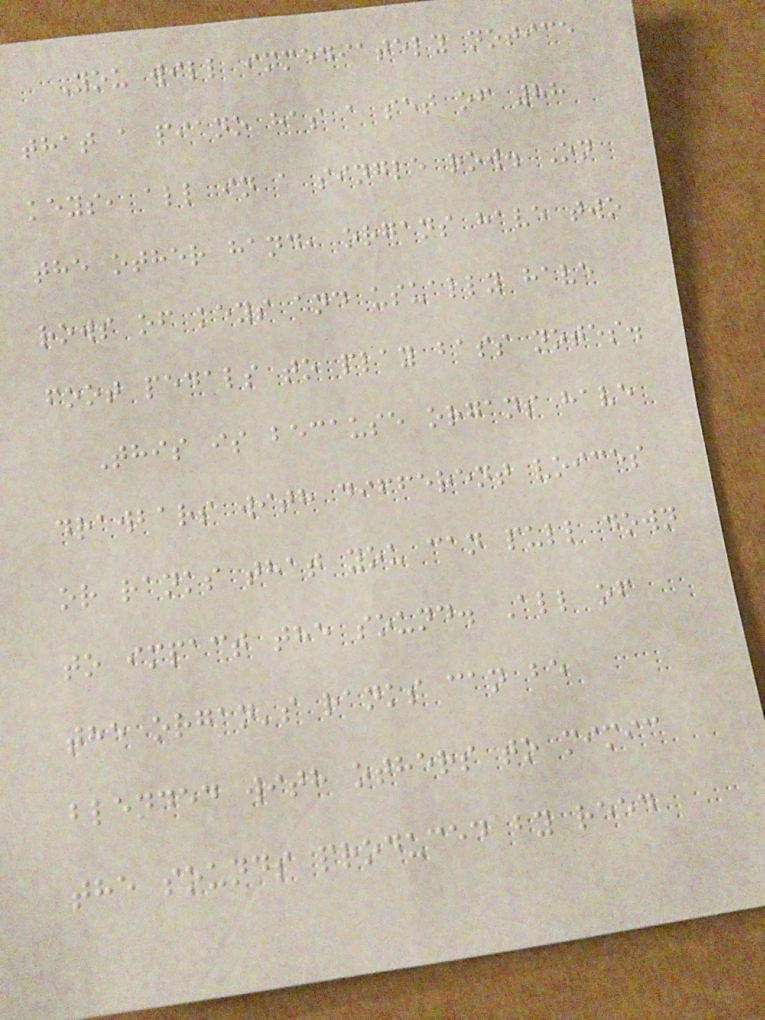You will immediately notice
that a piano has a set of 88
keys, all in a single row. On
the other hand, organs have two
rows of keys and usually have
foot pedals to play bass notes.
This is because organs have
drawbars with different voices
or ranks that you can pull down
to impact the sound. All of
the organ's ranks can be
blended with others to mimic
the sounds produced by reed
